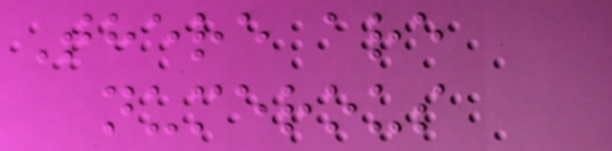There are
numerous
